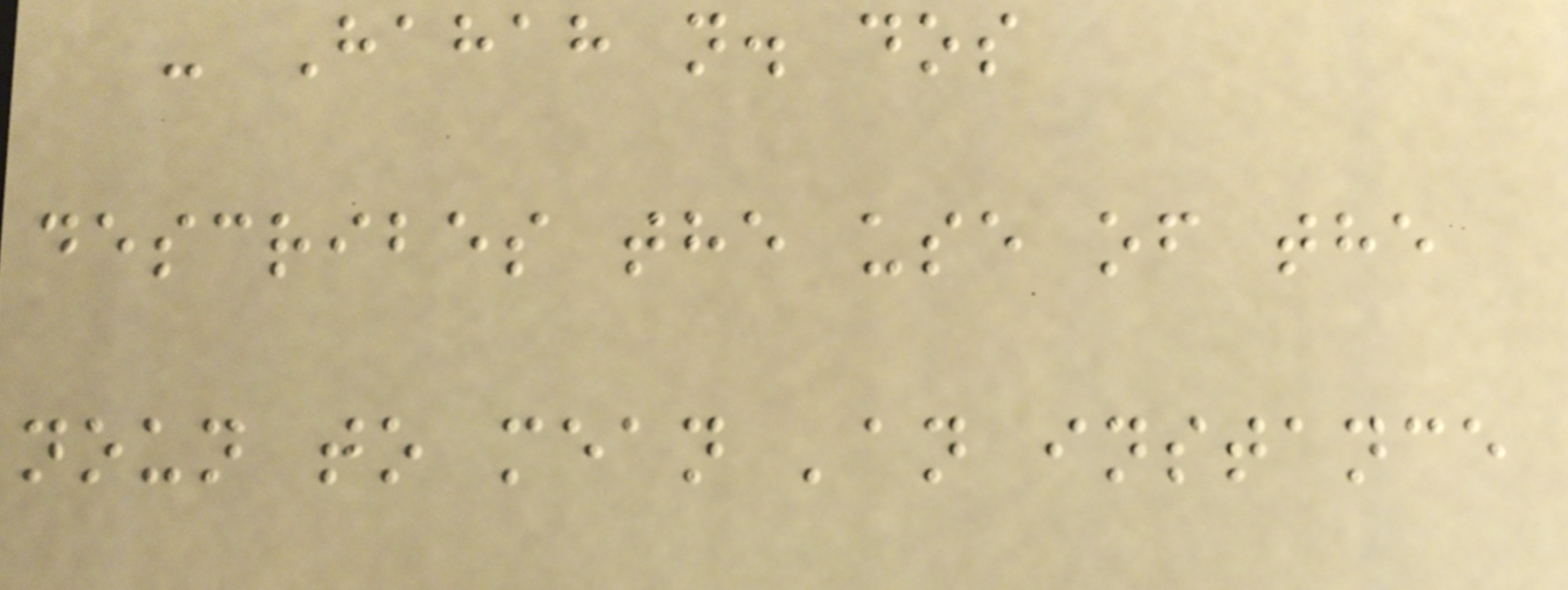- Hahah n. dos
describes the use of the
noun to mean 'an instance
